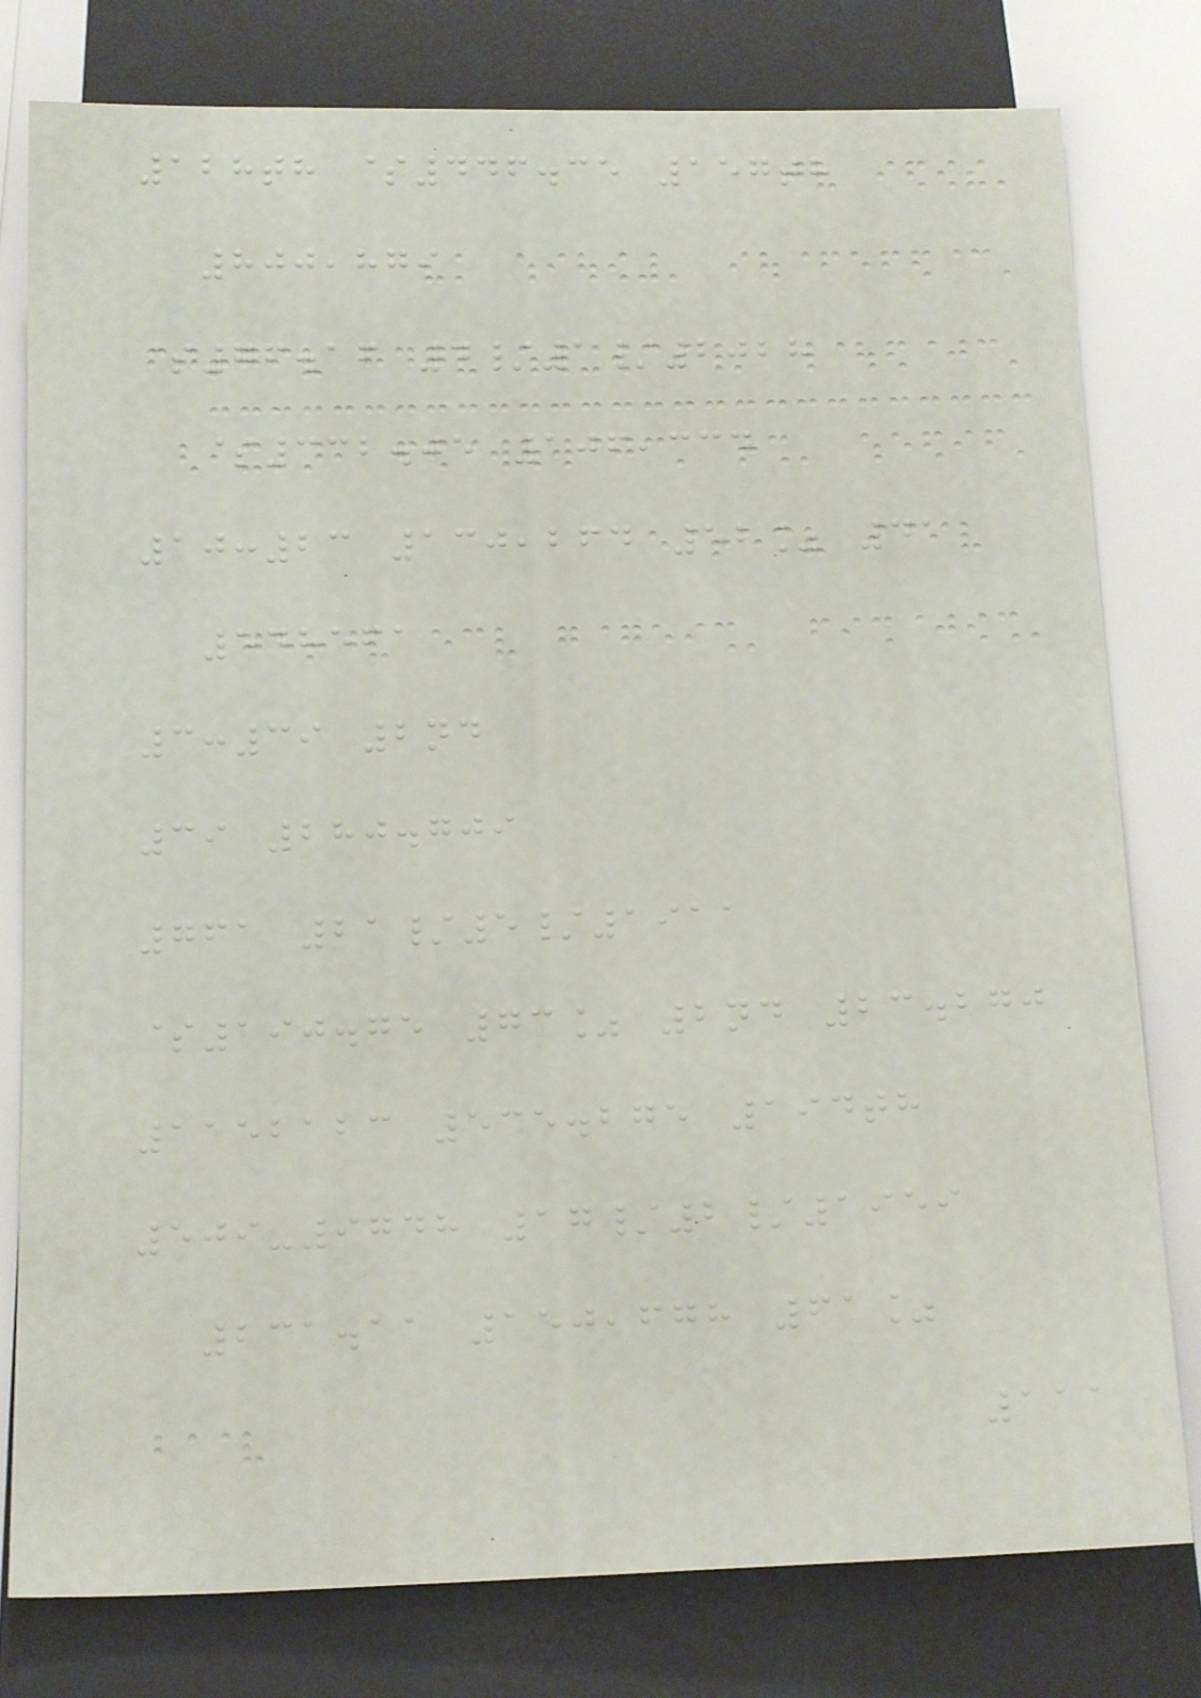128th $446.35 157th
800,879
$76.16 4/1/2028
$332.05 106,334
10:23 130,264 52% 41
548561
3:39 2nd
39 280.709
761 21/5/1911
$190.75 73% 2nd 23.270
1152123 535.275 194th
509-9748 17/2/1959
231.11 150,678 61%
111
